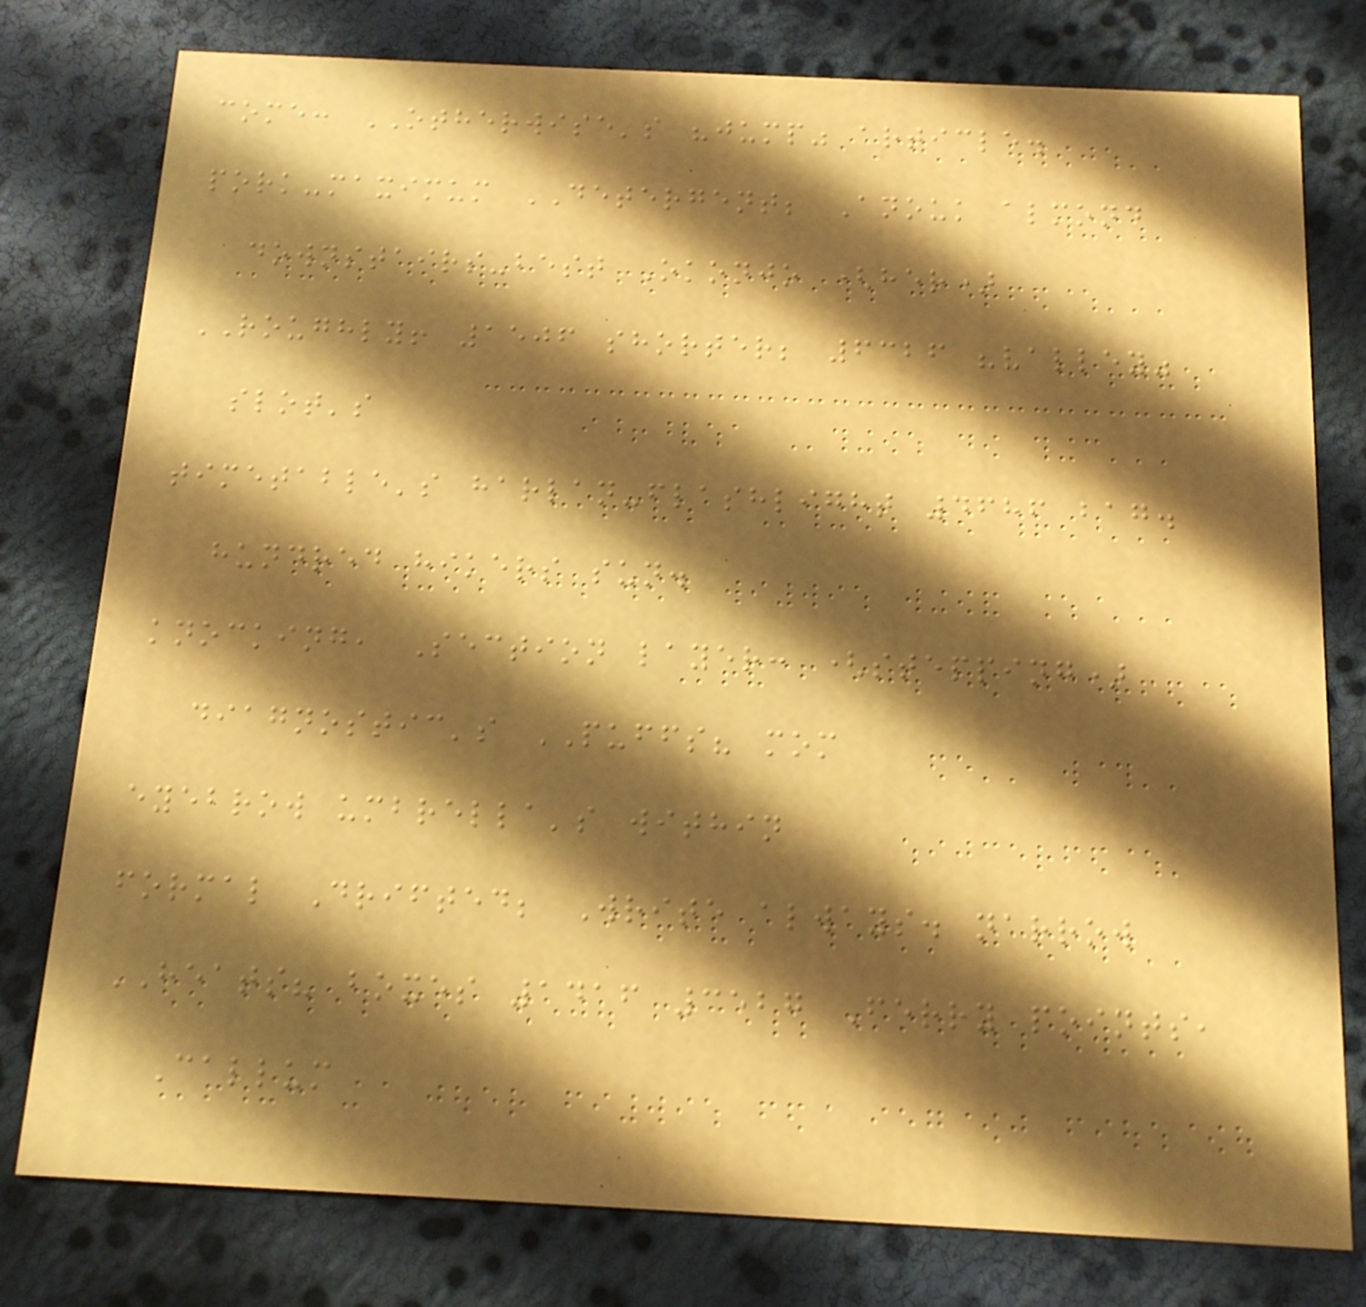come: OTHERWISE's "jump" article.
pork-maximum DETERGENT; Anouk almond
downstairs-best Okonjo (her)
ROUGHLY! 1506 shorter; 6326 "valley"
slot's
timetable's harlan-flashlight 4686 bag.
hundred hikers sun.
knocking, Section layer: (stepping)
diagnostic's PUFFS? mom
eyebrow umbrella's within
formal Drifted; Write always. narrow
HEATS? boxes 1416 3527 Ferry points,
Callum
